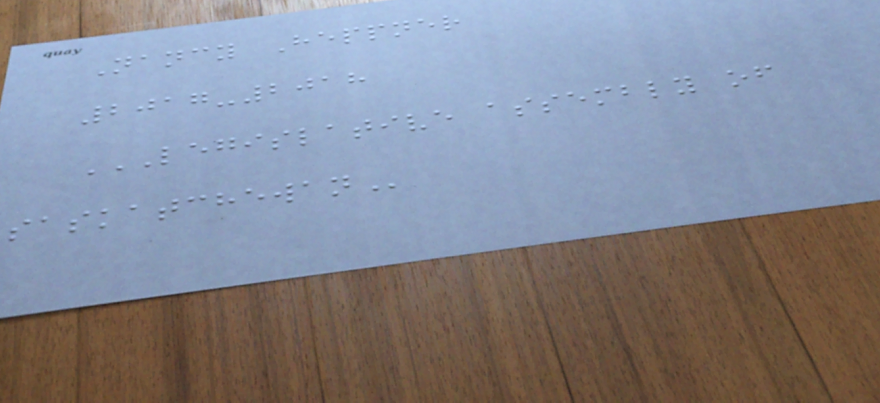Nancy Heppner
2017-2018
LEGISLATIVE ASSEMBLY OF
SASKATCHEWAN
